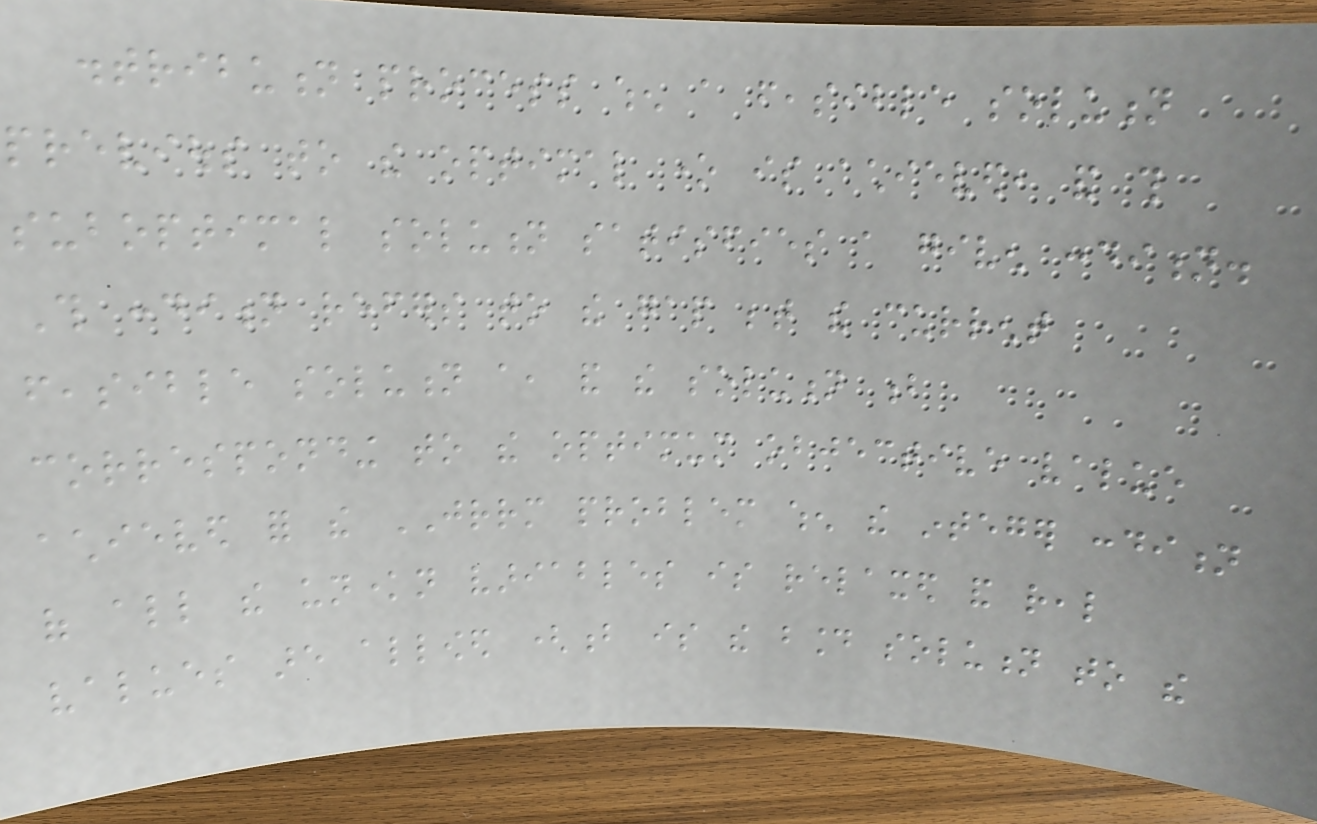distribution process when a feasible solution
previous to the optimal one is achieved, and this
suboptimal solution satisfies a given condition.
This condition refers to the gap between the current
feasible solution a, and the solution b
corresponding to the optimum objective value
achieved for the JRRM problem when the integer condition
of all the unknown variables is relaxed and real
values are allowed (b is the bound solution to the
